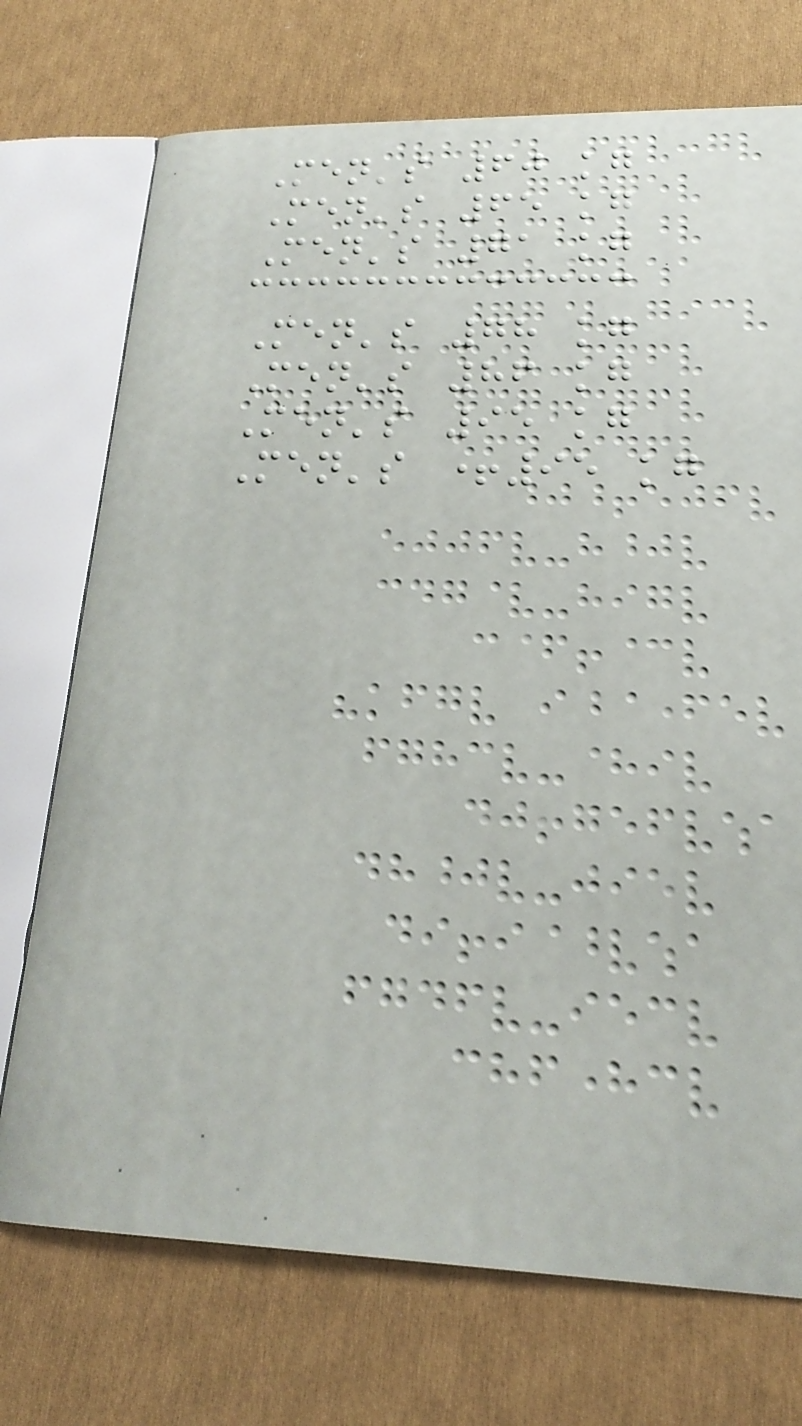Men's 60 kg
Men's 65 kg
Men's 71 kg
Men's 78 kg
Men's 86 kg
Men's 95 kg
Men's +95 kg
